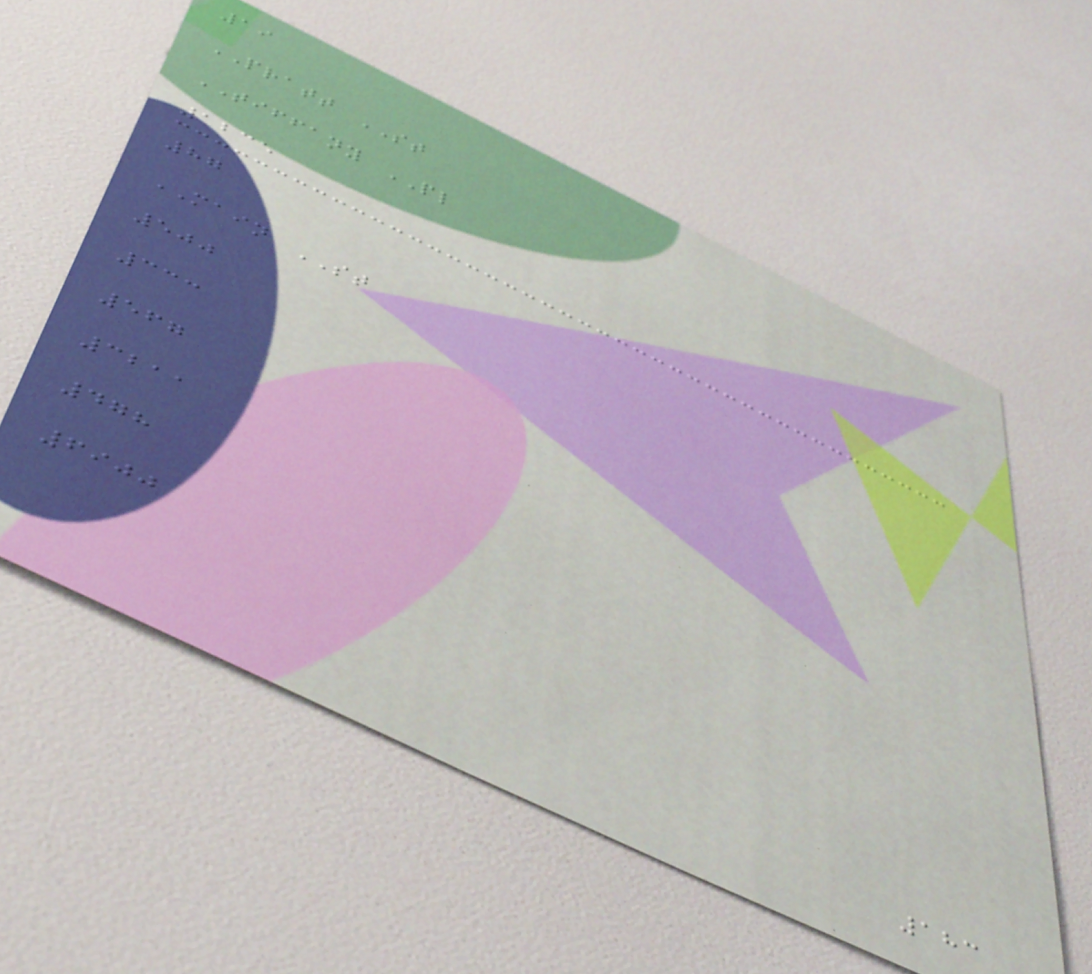19
PRATT ST
TIFFANY PL
1235
87
MAIN ST
500
333
567
3211
478
6900
183
